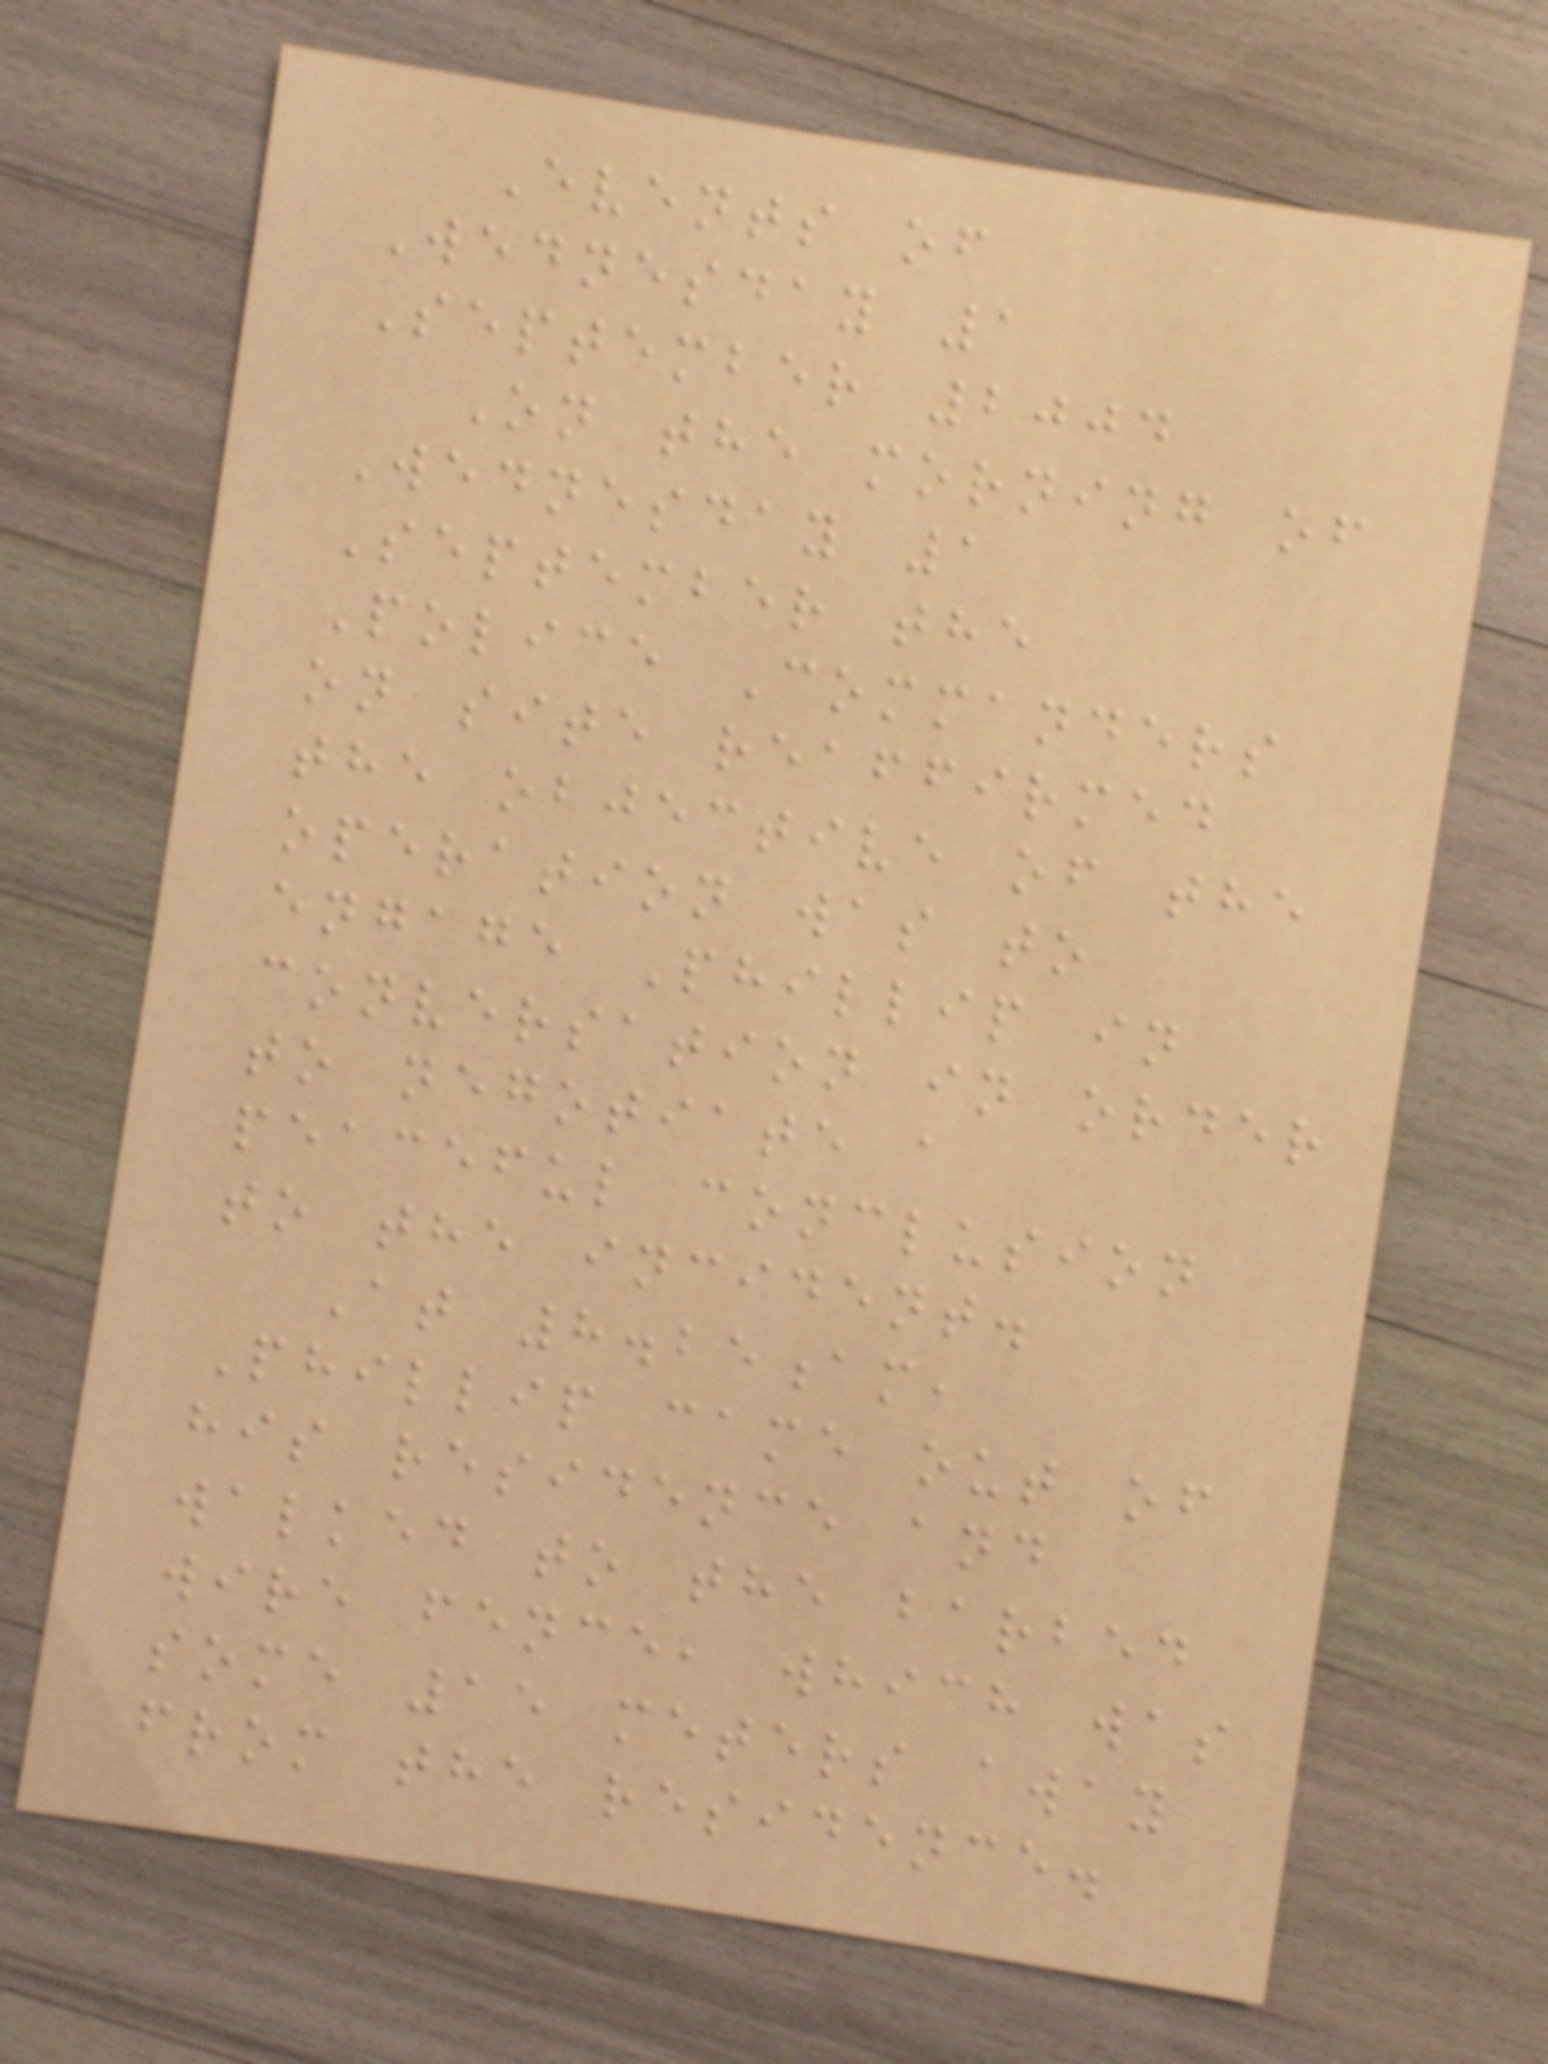Events of
Wednesday 1
September 2004
On the morning of
Wednesday 1
September the
Police Commanders
on site reaffirmed
the objective of the
operation was to
engage Phillip in
conversation in order
to negotiate a
peaceful conclusion
to the incident.
At 8.25am,
Phillip came out of
his residence and
walked to the barbed
wire fence, which was
some 15 meters away
from the residence.
